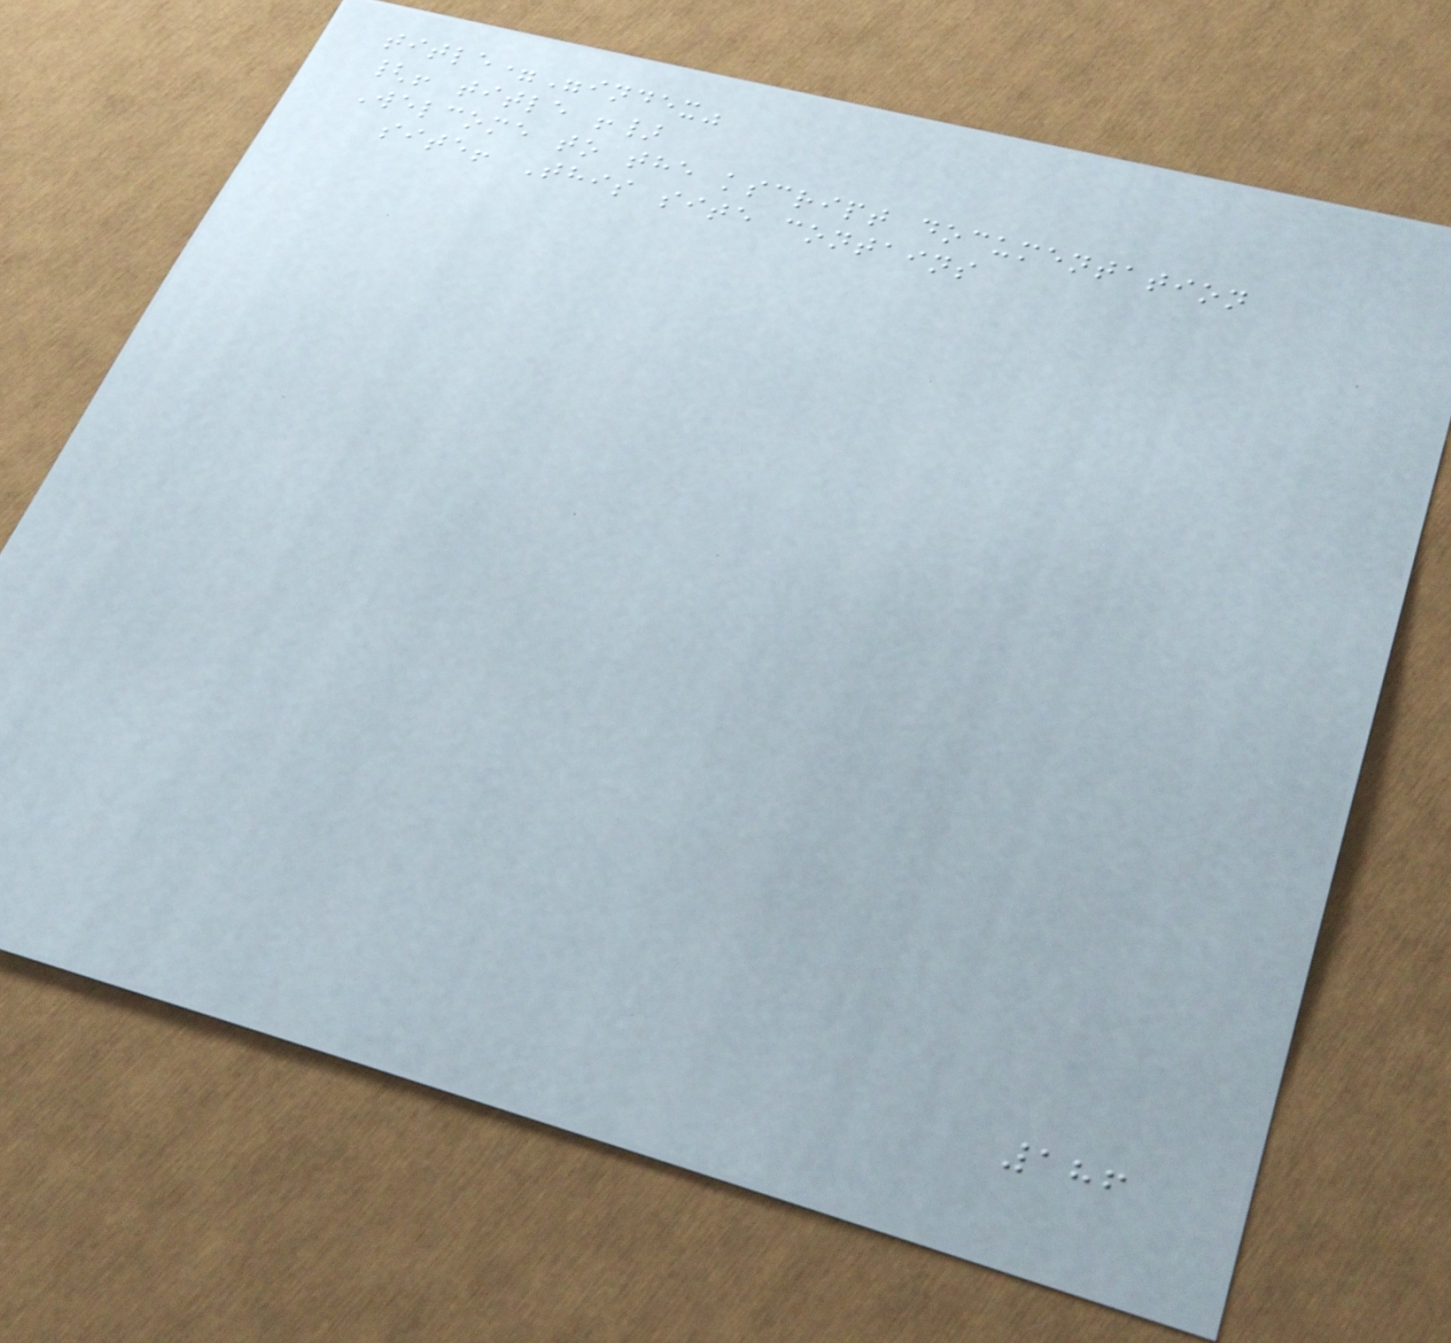title="index"
{! title !}
Welcome to the kscript documentation
site! This site contains
186
